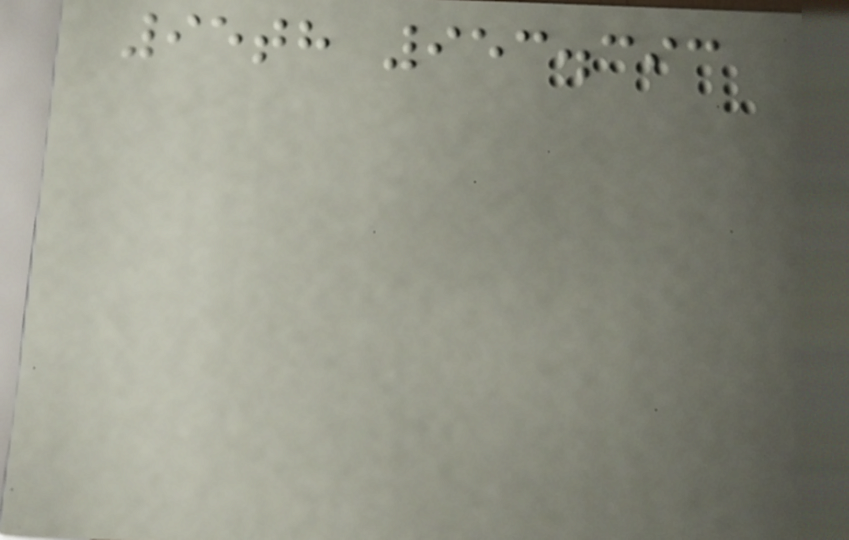95th 953.393
